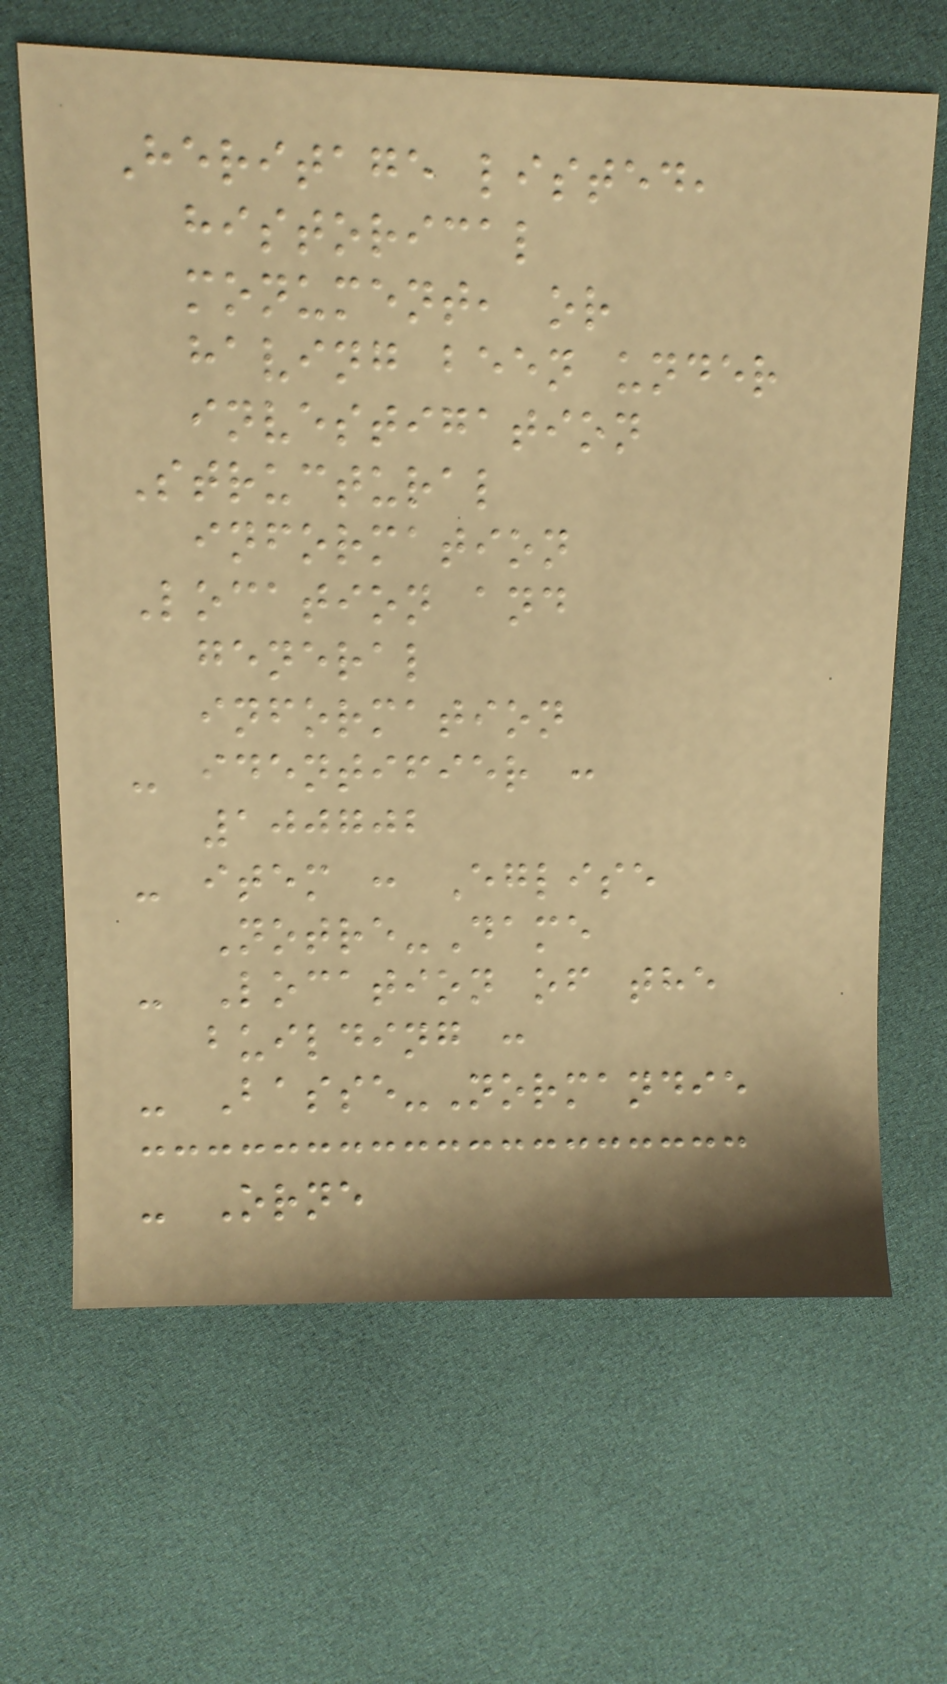Heritage listed,
historical
monument, or
having been under
investigation
Structural
information
Location and
general
information
- identifier :
100702
- item : Eglise
Notre-Dame
- Location of the
building :
- Basse-Normandie
- Orne
